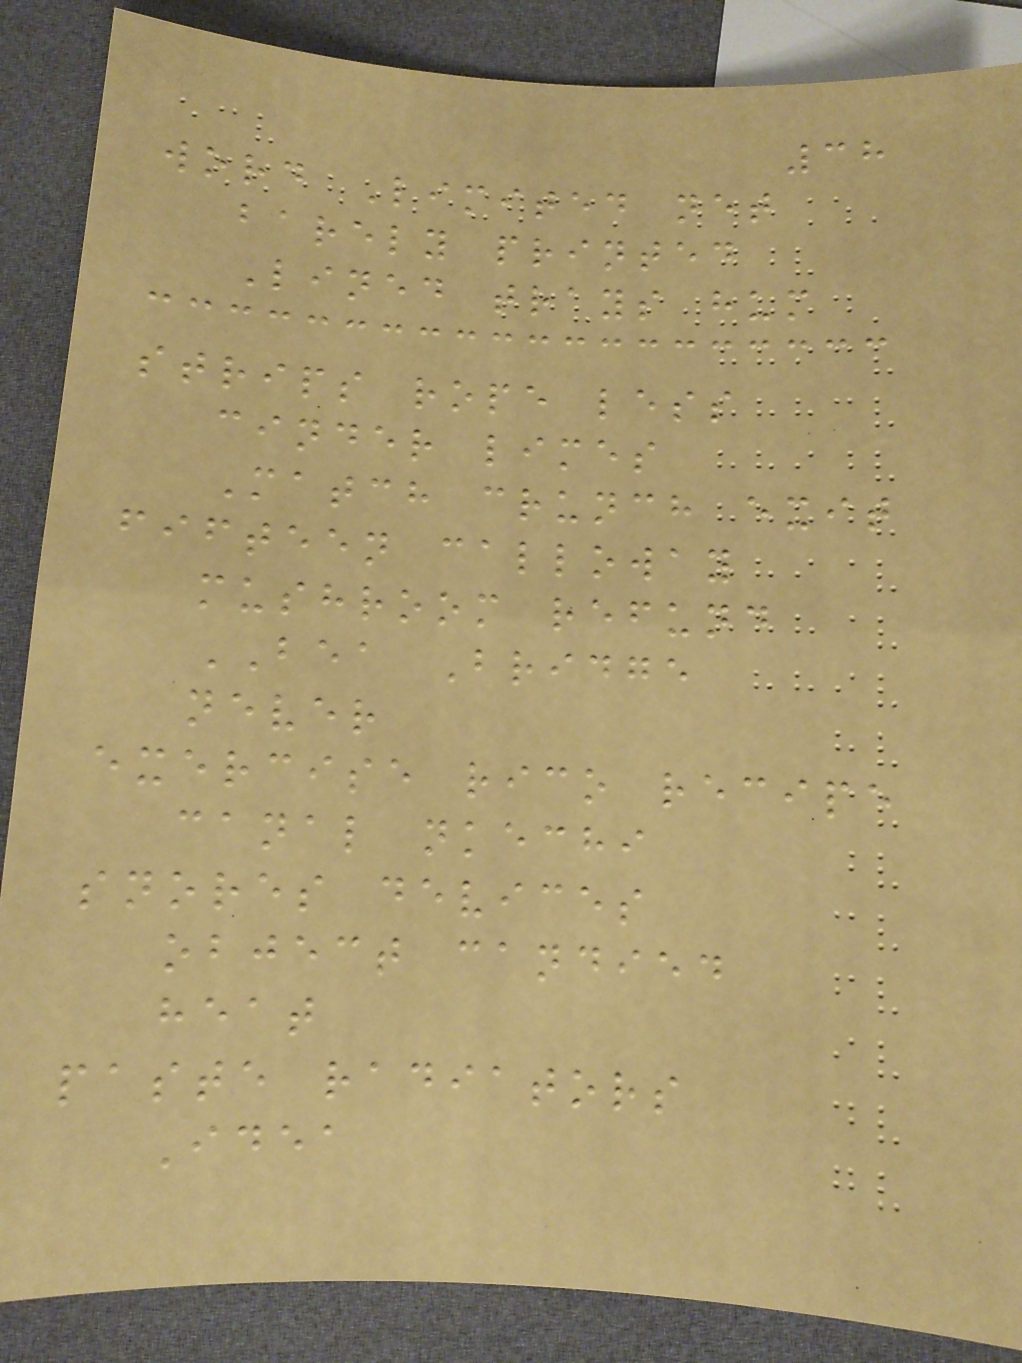38
word Limited net
barely printed
Lined trays hum
strips rope less
cinder limes
Match crunch exit
fifteen calloway
mushroom refund
BEA Bridge
never
exercise rico recipe
canal nkechi
snores devices
object candied
heat
paste radiators
Idea
